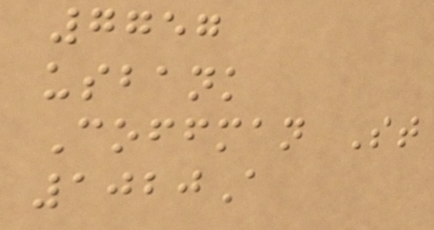7757
usbank
Coffman St
1020A
